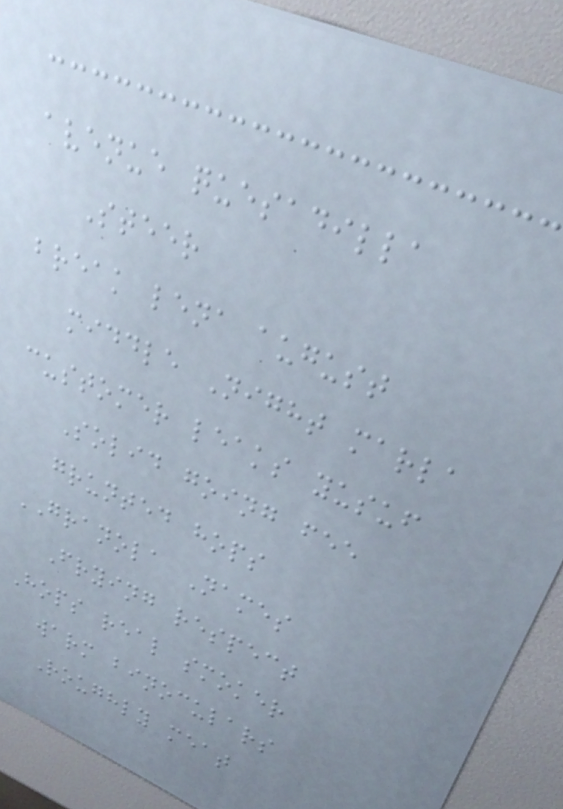avenue quesadilla
Steer
break lena august
middle Night marla
customer leaks yusuf
Solid going fee
grunted hops
GRANOLA Names
Frying respect
Hops real smoker
warm binoculars
Roughly meat
